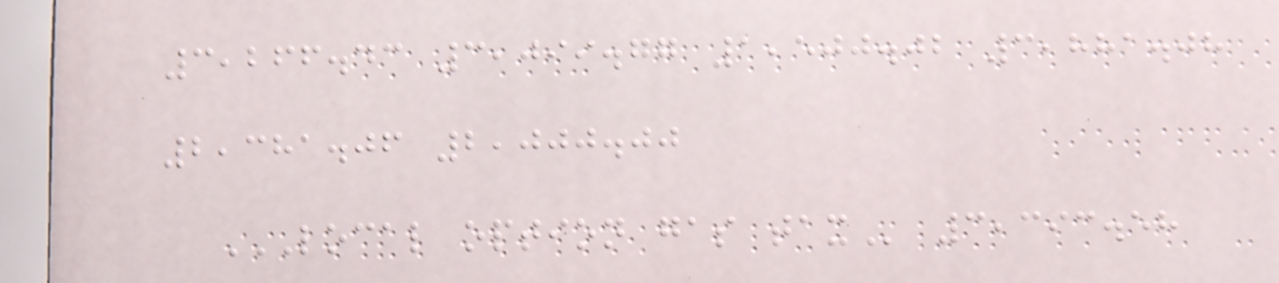3,266.43 3,099.77 1,500.02 3,881.08
2,381.06 2,000.00
LOCAL OPTION GAS TAX 3,393.58
